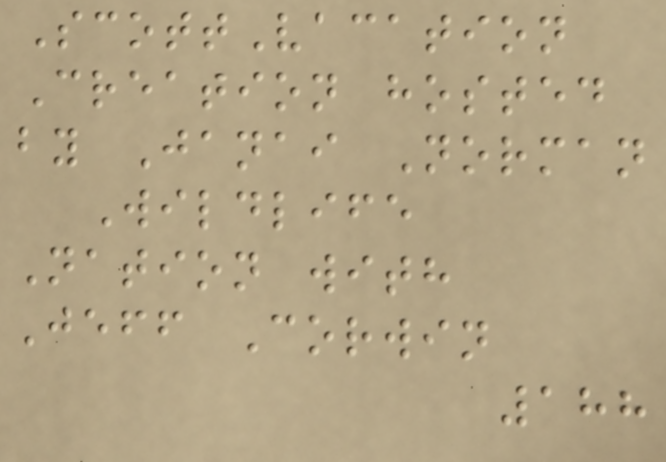ScottVacation
Creation hosted
by Janai Norman
Wildlife
Nation with
Jeff Corwin
188
